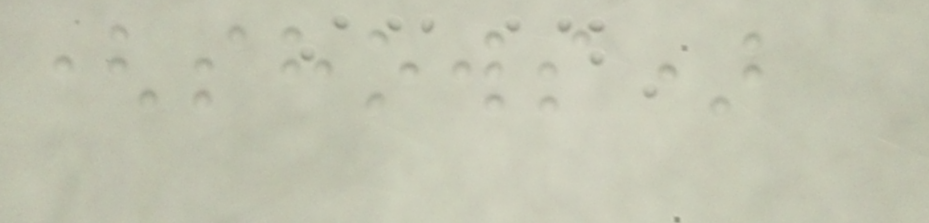(shows)
